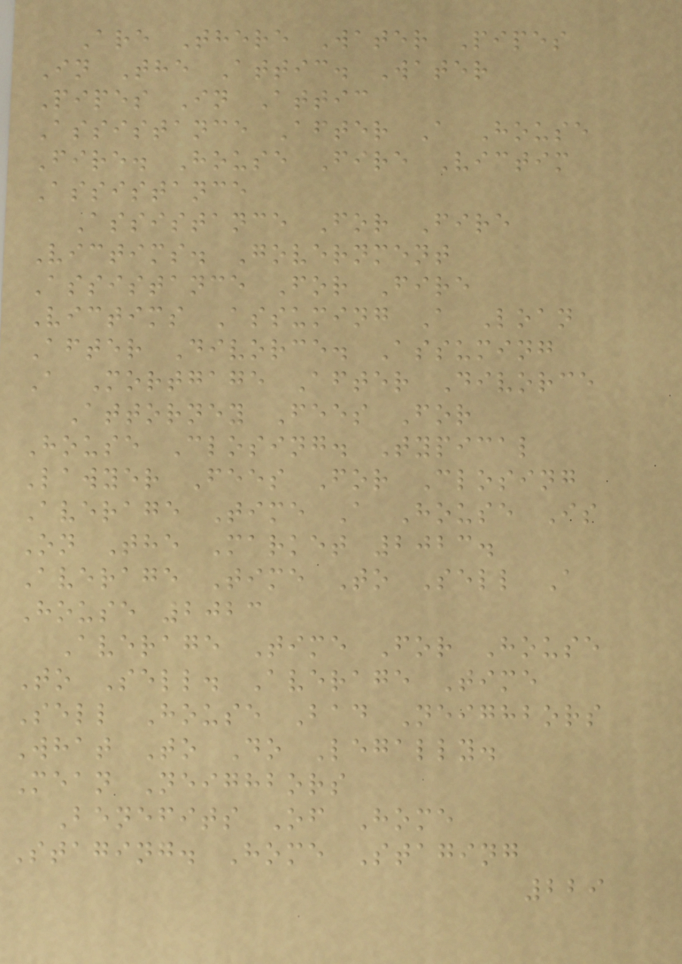Are There Water Pipes
In The Attic. Water
Pipes In Attic
Assistance After A House
Fire. House Fire Victim
Assistance
Assistance For Fire
Victims. Government
Assistance For Fire
Victims Assuming A Loan
After Divorce. Assuming
A Mortgage After Divorce
Attorney Fees For
House Closing. Typical
Lawyer Fees For Closing
Average Time A House Is
On The Market 2023.
Average Time To Sell A
House 2023
Average Time For House
To Sell. Average Time
Sell House Bad Neighbors
What To Do Legally.
Mean Neighbors
Benefits Of Home
Staging. Home Staging
229
